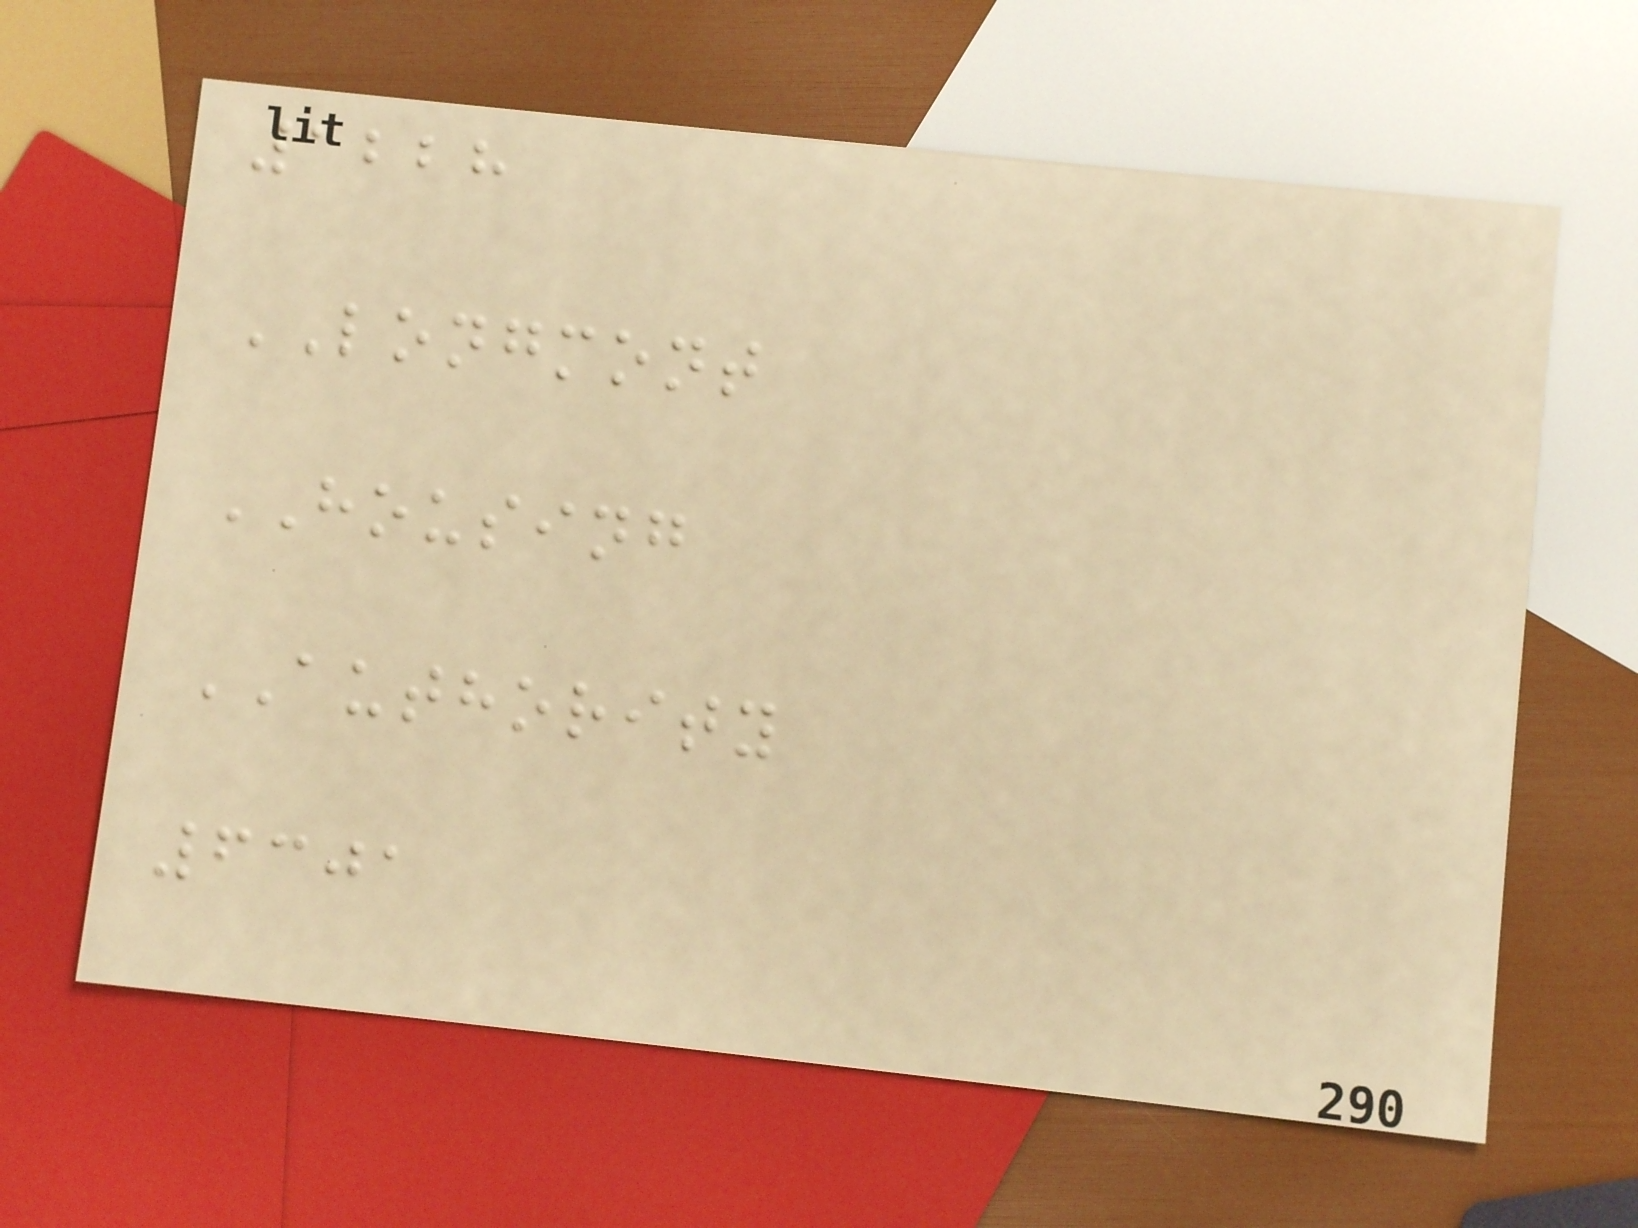1228
LONGMONT
HOUSING
AUTHORITY
6301
